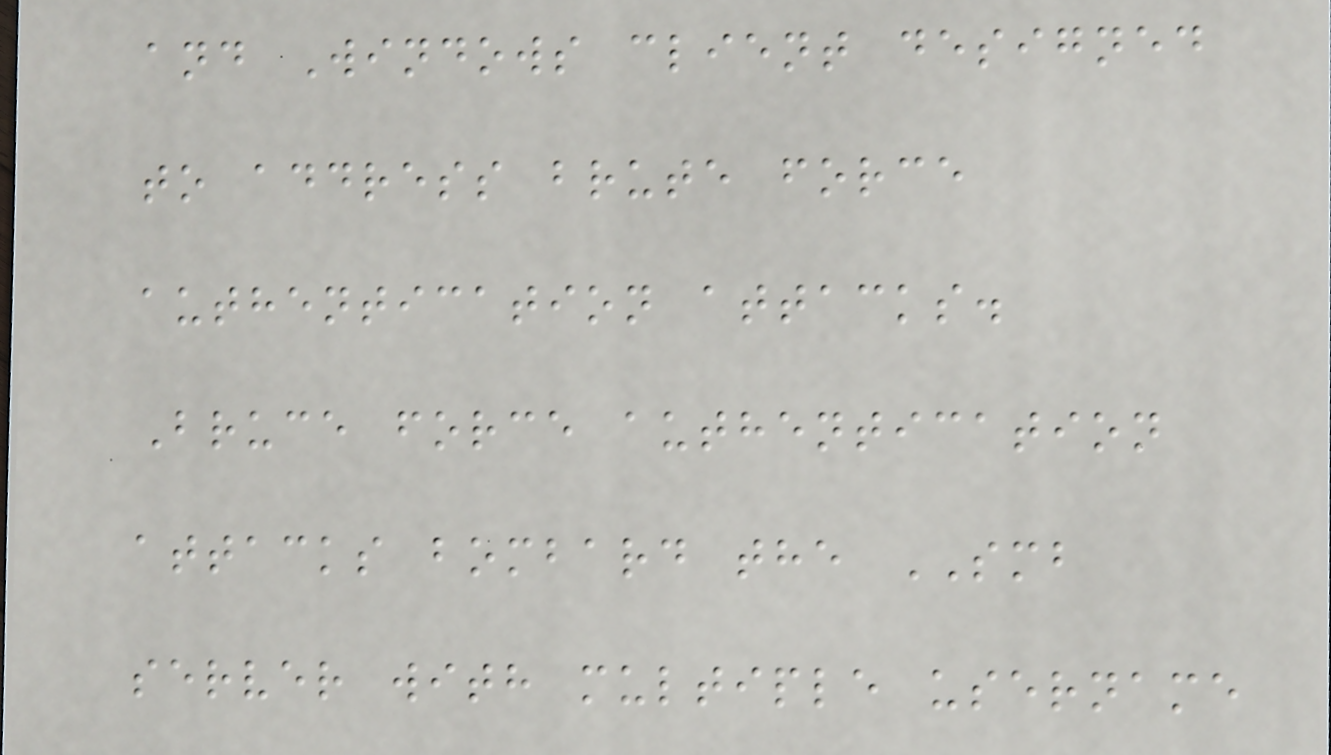and Windows client designed
to address brute force
authentication attacks.
Bruce force authentication
attacks bombard the SMB
server with multiple username
